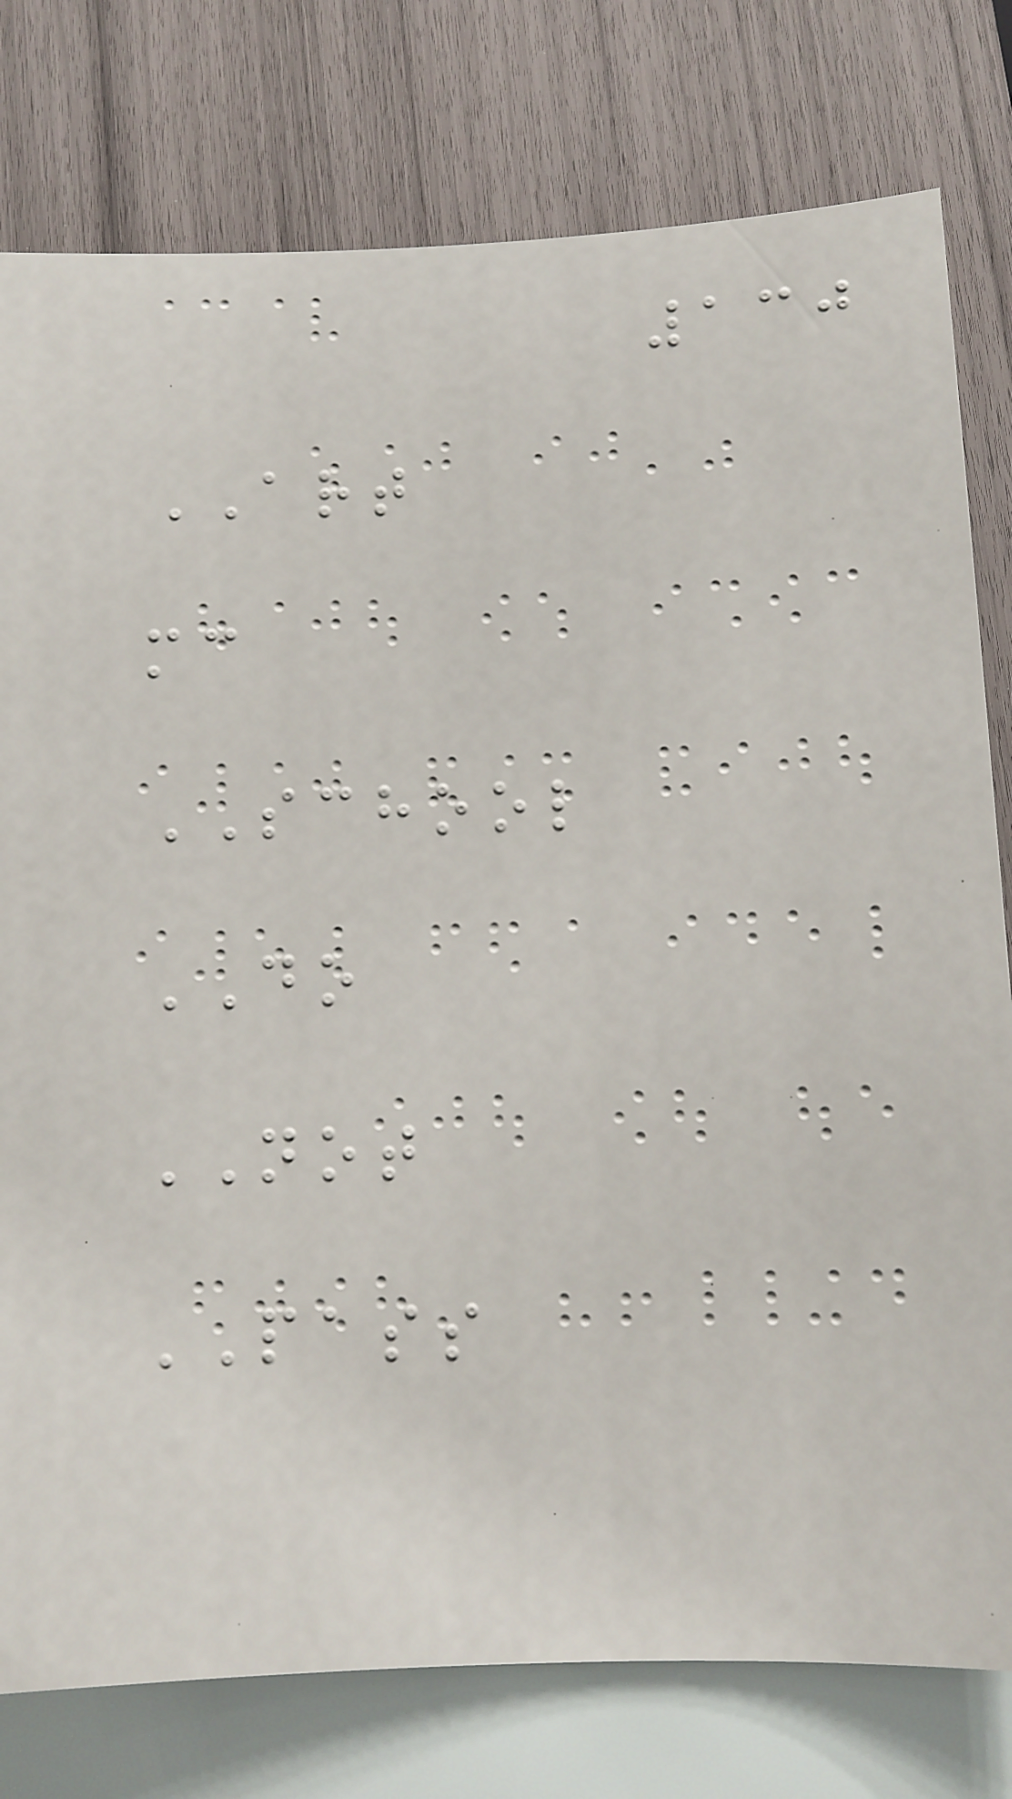130
ART
mc
SCHOOL
DO
NOT
PASS
